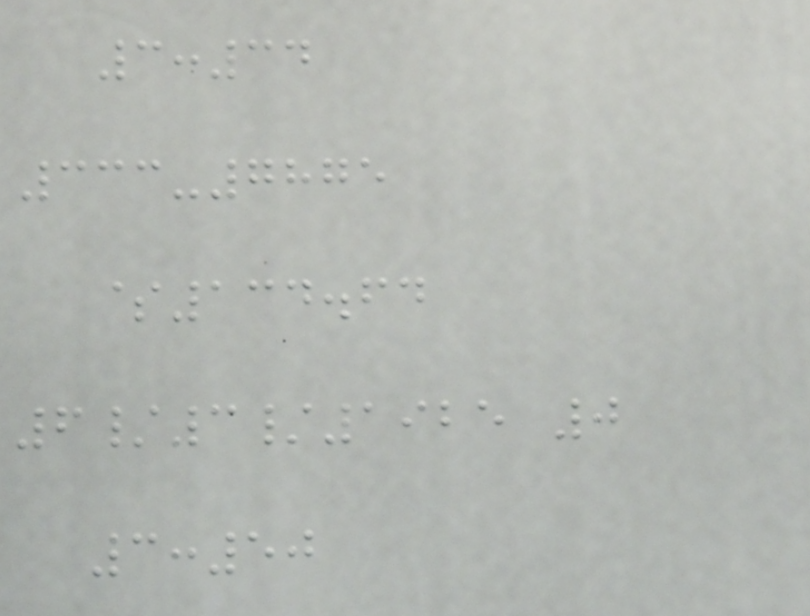3:34
333-7875
$134.64
6/3/1925 0
3:50
